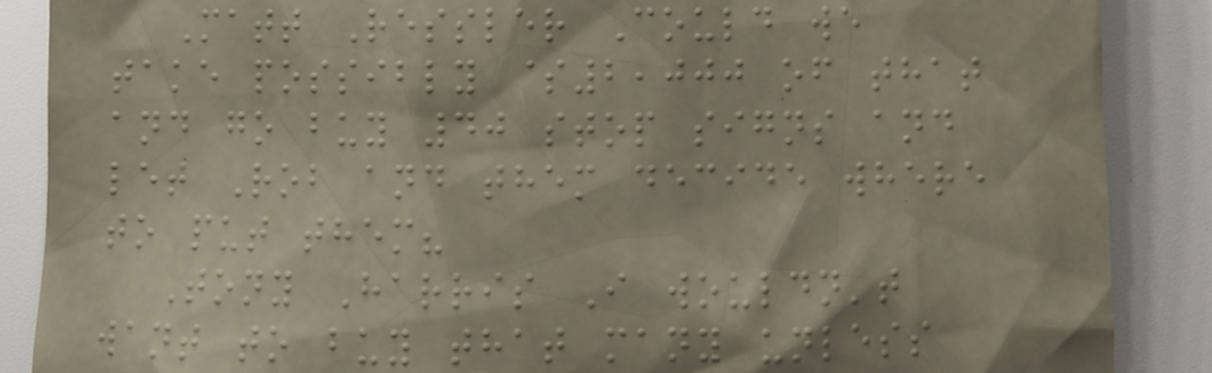Matt Ressler Could we
take possibly $2,000 of that
and go buy 40 stop signs and
let Rob and them decide where
to put them?
Tony Harris I wouldn't
want to buy that many unless
